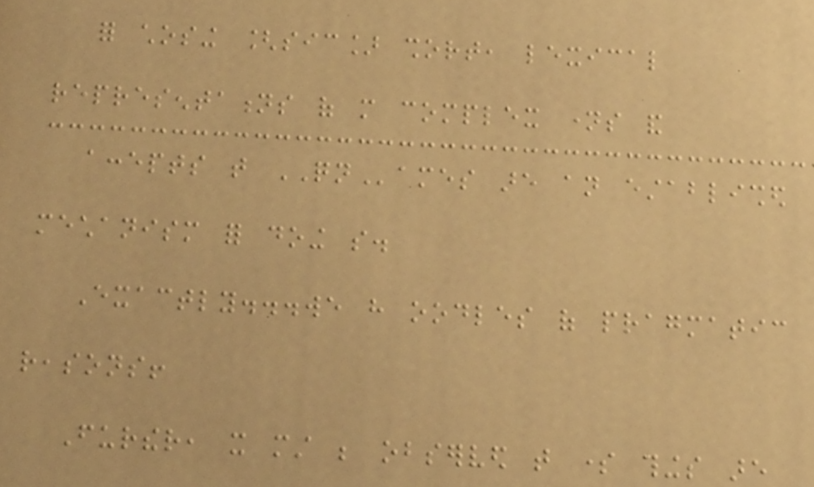for chosing [sic] short, lexical
representations of more complex names and
accepts that QNames are an established
mechanism for doing so.
Exactly...we have oodles of pragmatic
reasons!
Further, it must be observed that some things are
